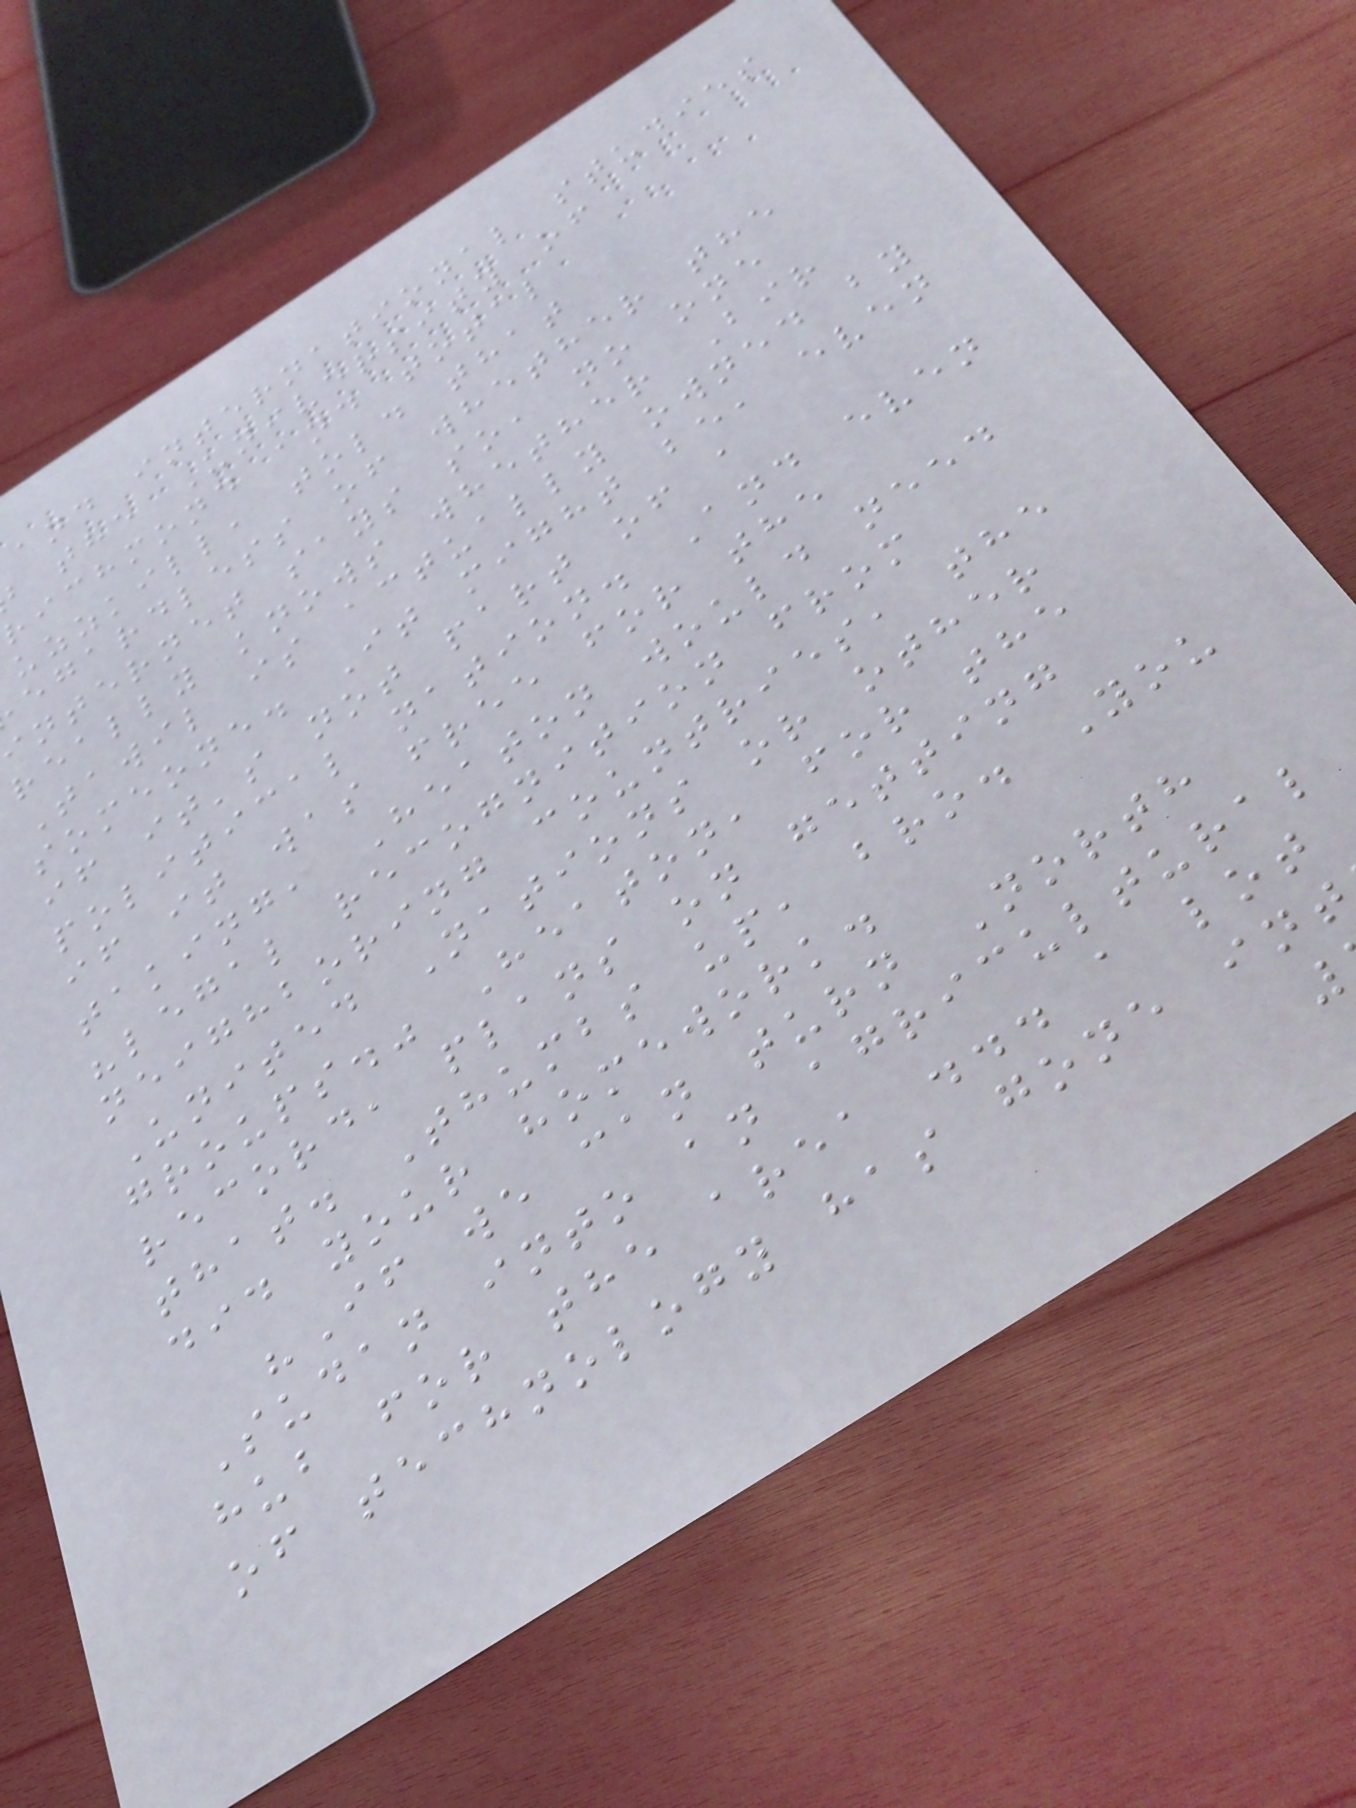and international studies
the University of
richmond and total
uzzkill, told that
egardless of whether the
internet says so, no one
really knows whether Bir
Tawil is actually owned by
someone. It might be, even
if it's not part of a
political nation. And even
if it was free for the
taking, Heaton would need
"legal recognition from
neighboring countries, the
United Nations or other
groups." Heaton, for the
record, plans on getting
that. Thumbs up, bro. You
did your homework.
"If we can turn North
Sudan into an agricultural
hub for the area ... a lot
of technology has gone int
